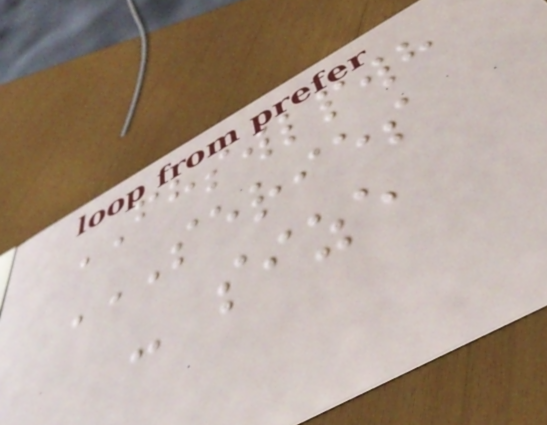FHSWLPWH
SERIES
- SIZE
